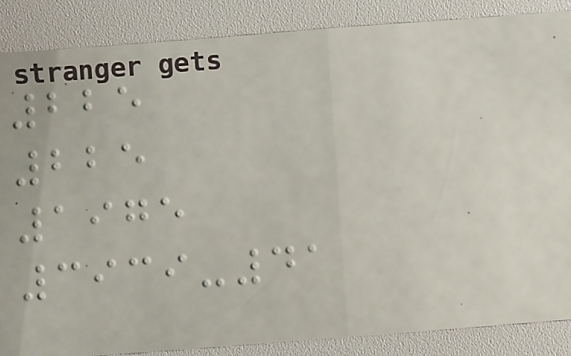225
225
1975
3939-41
